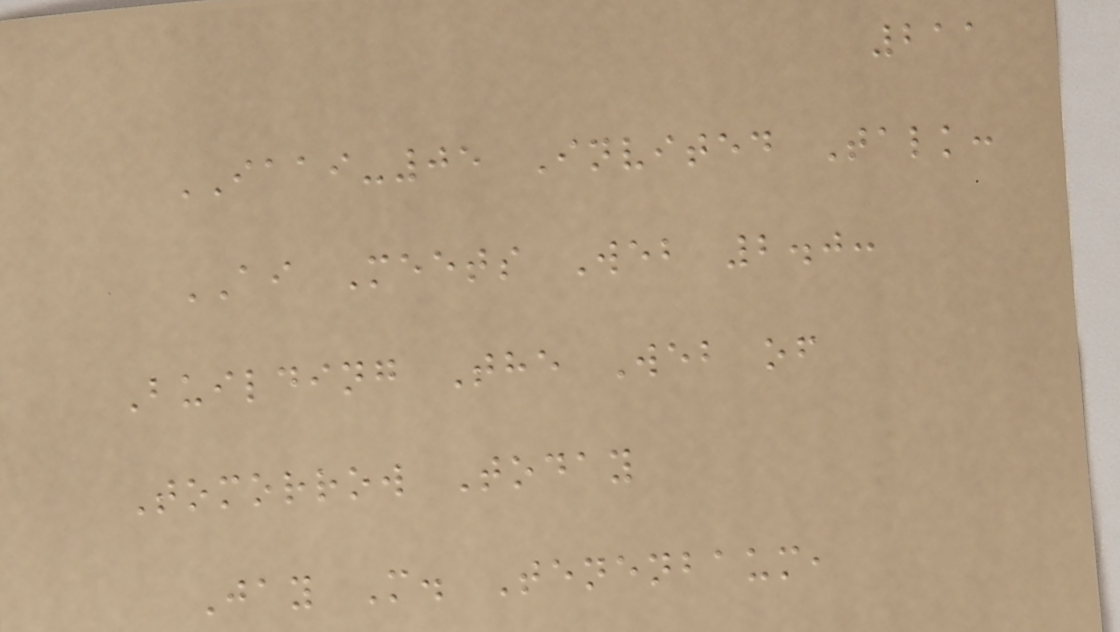211
IAAI-05 Invited Talk:
AI Meets Web 2.0:
Building The Web of
Tomorrow Today
Jay M. Tenenbaum,
